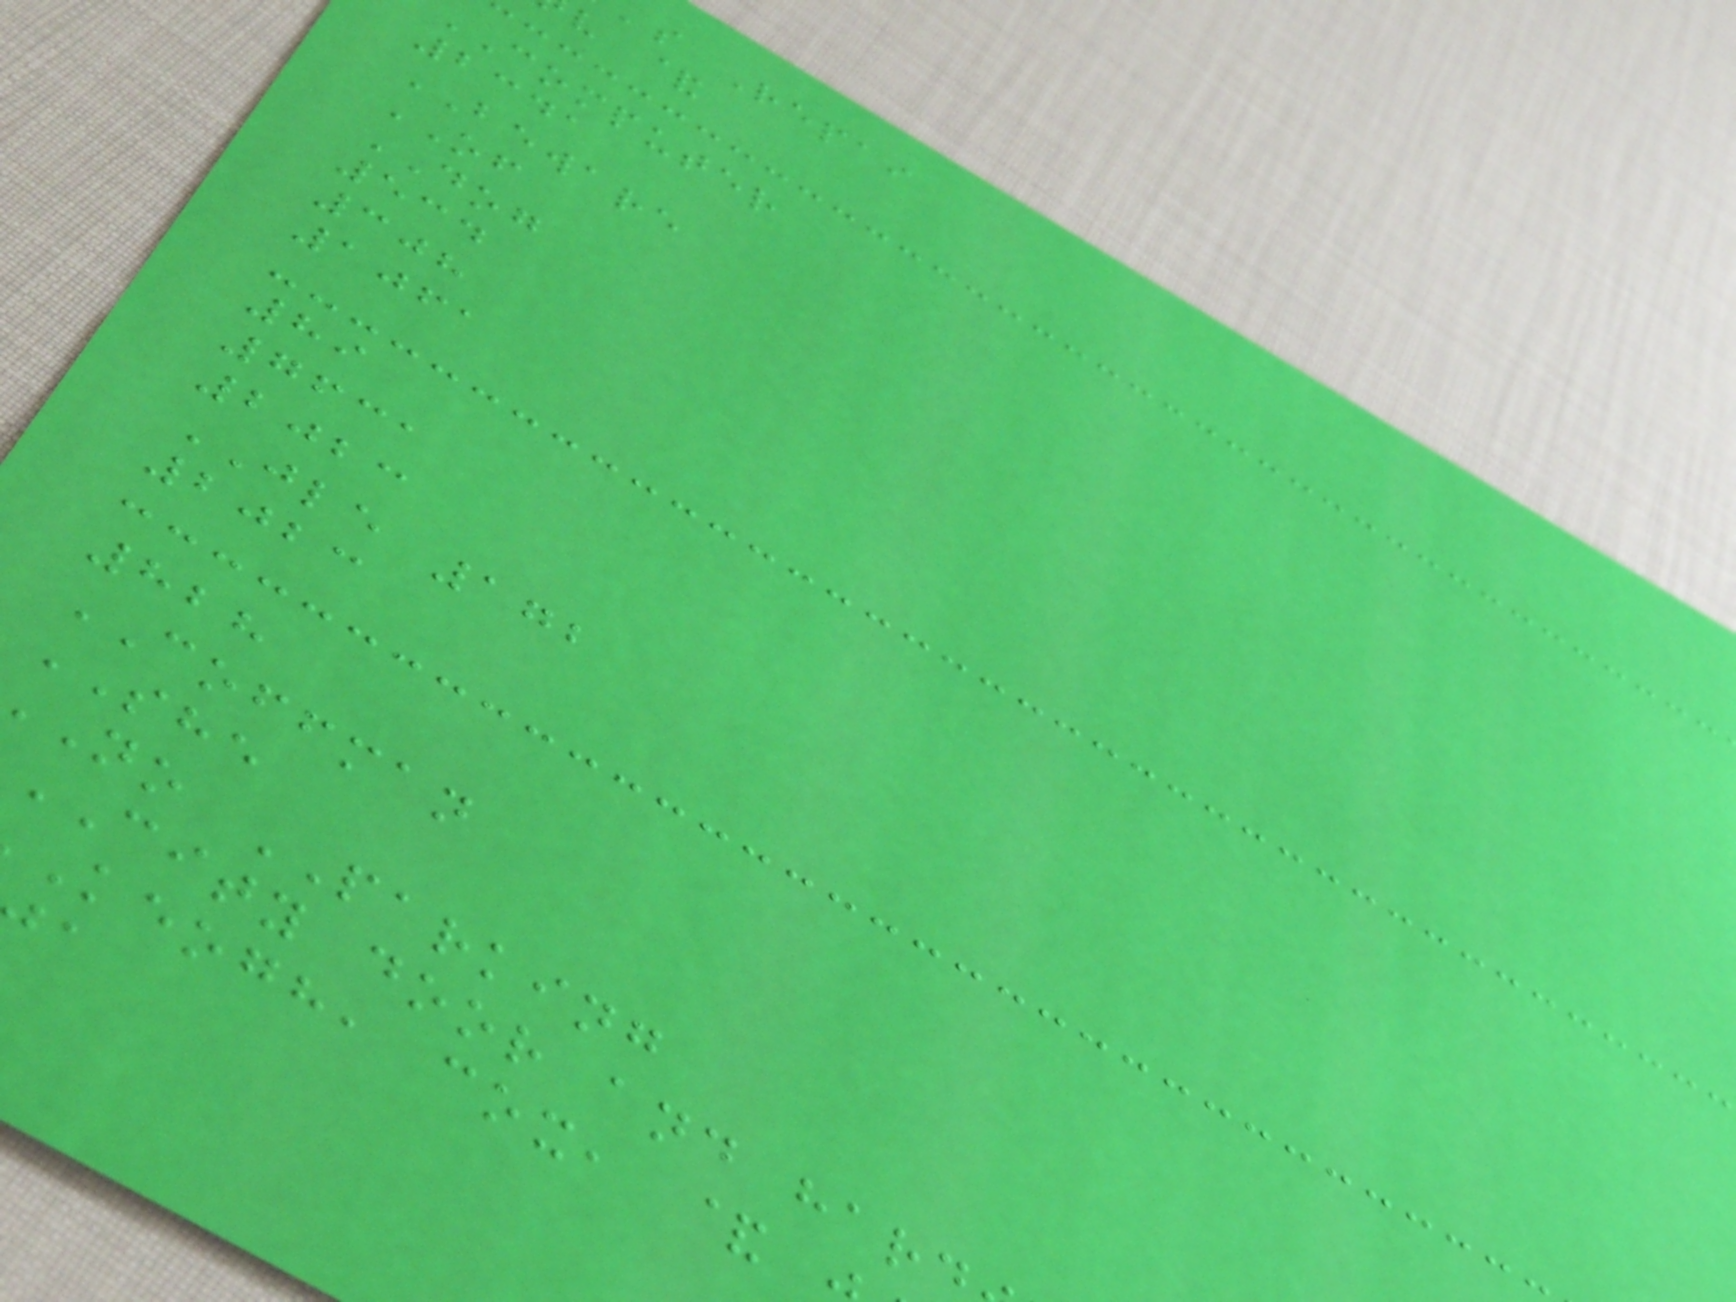's Repai
v &
computer
2341
BEWARE
OF
DOG
534
308
1061
89
7631
2023
JLE 172
2023
828
COFFMAN
SHE
no PARKING
CITY door and
keogh, cox, &
